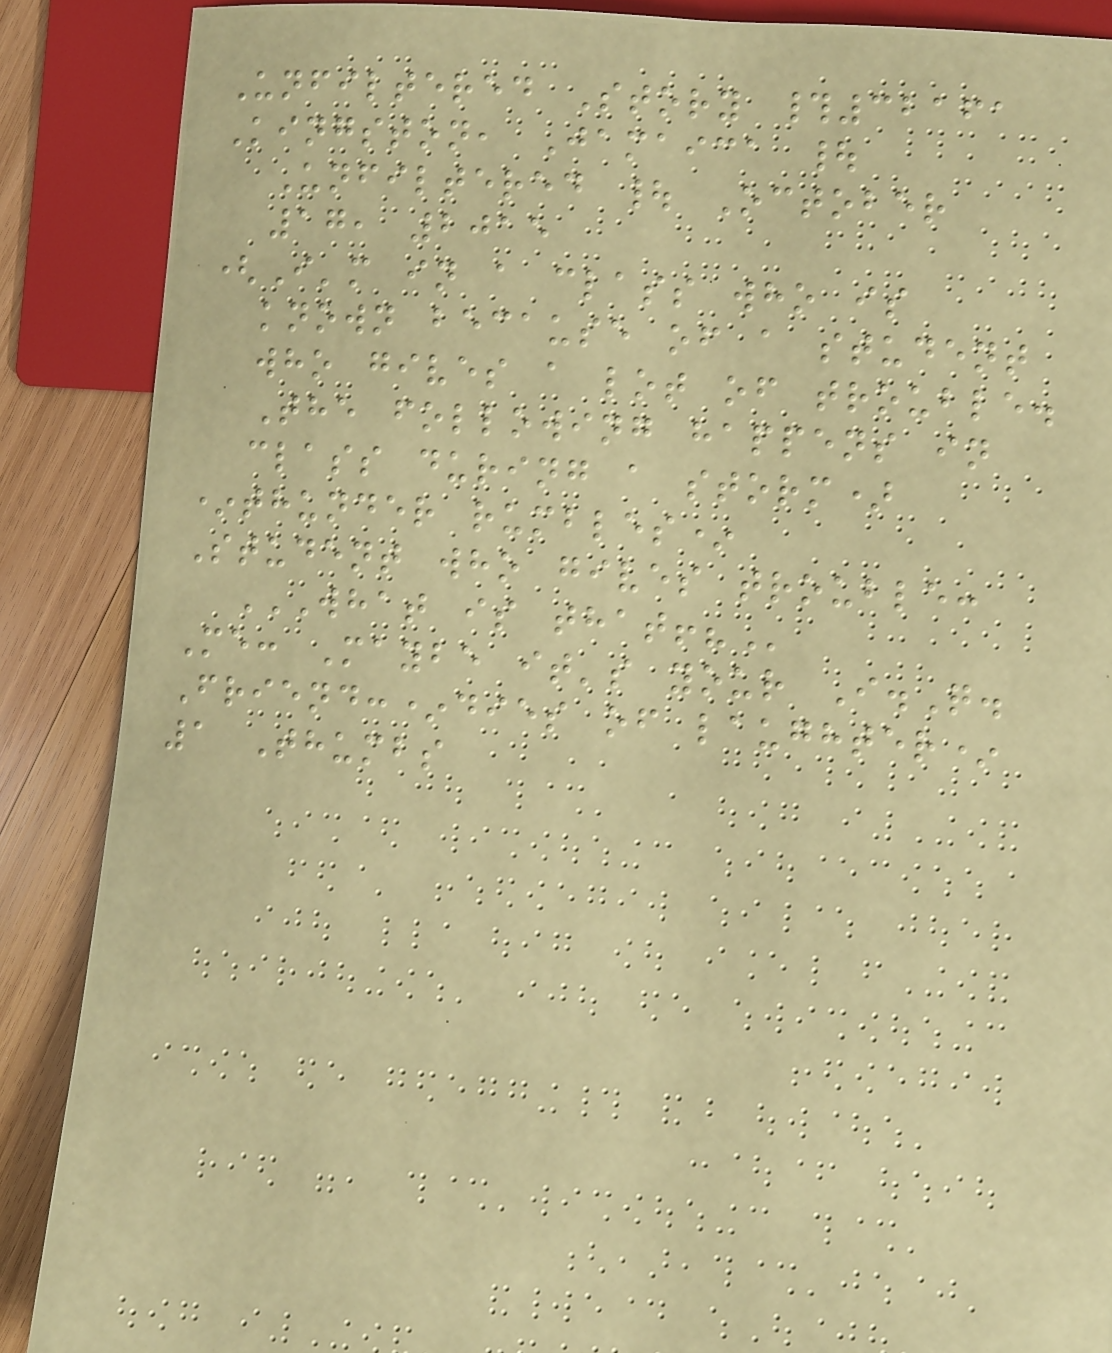Unfiltered Story #32161
Kingston, Jamaica |
Unfiltered | October
17, 2015
(I'm in a class who is
known because of a student
who gives a lot of trouble.
The following happens in
class during a storm)
*thunder rumbles*
Student who gives trouble:
WHAT IS THAT!?
Me: Maybe it's your I.Q.
Friend:*dies of laughter*
1 Thumbs
